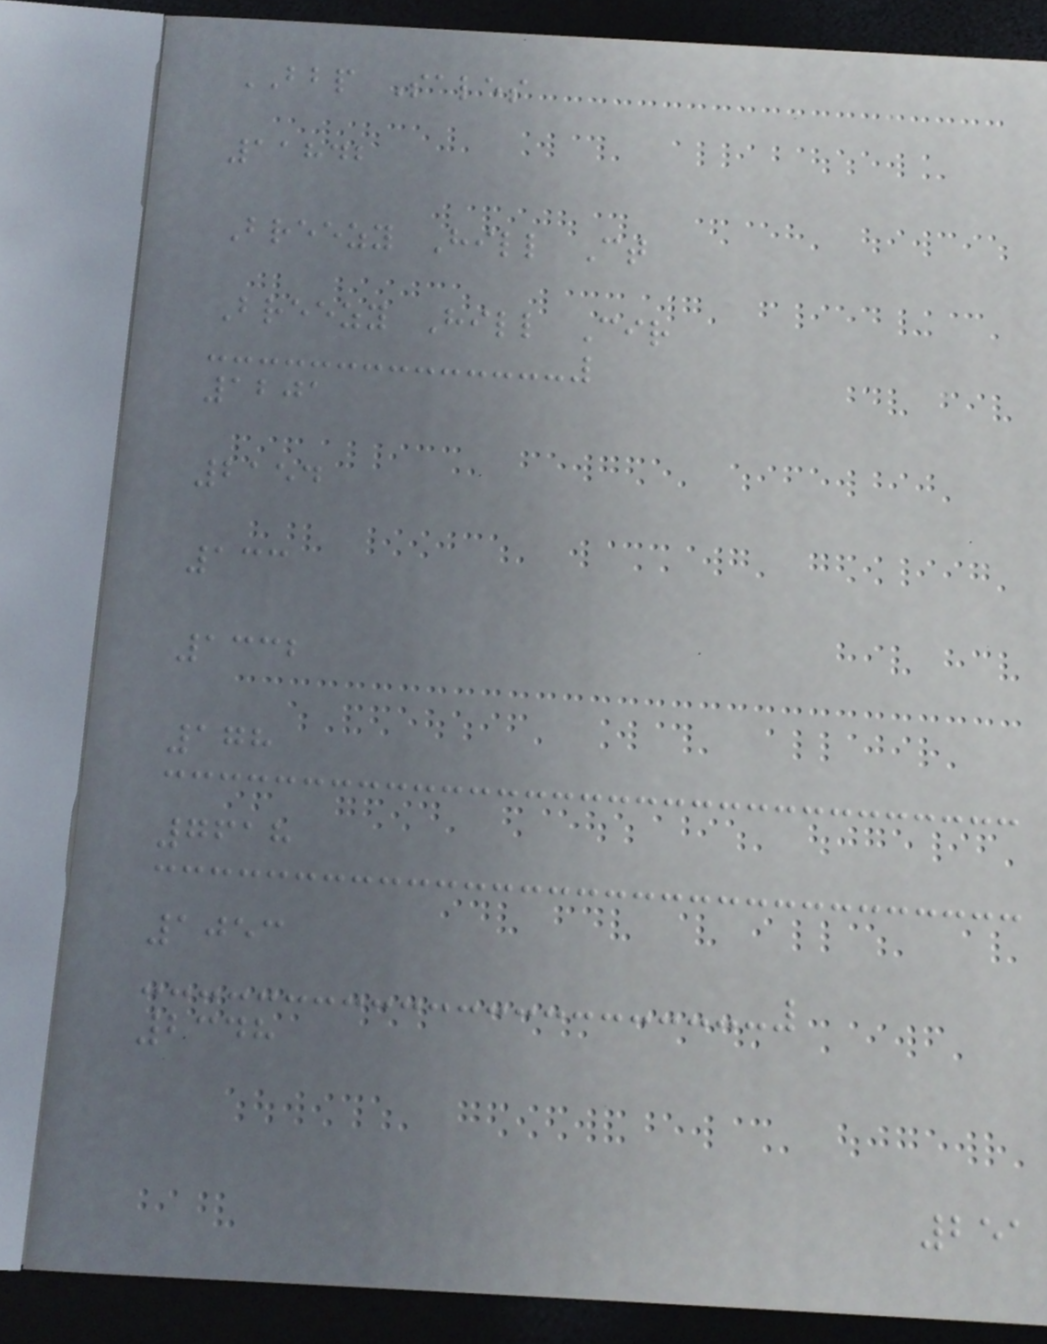BBP Sales
11842
Breezy Hill Ct
Breezy Hill Cir
1201
2154
133
1332
178
7618
1053
2348
251
